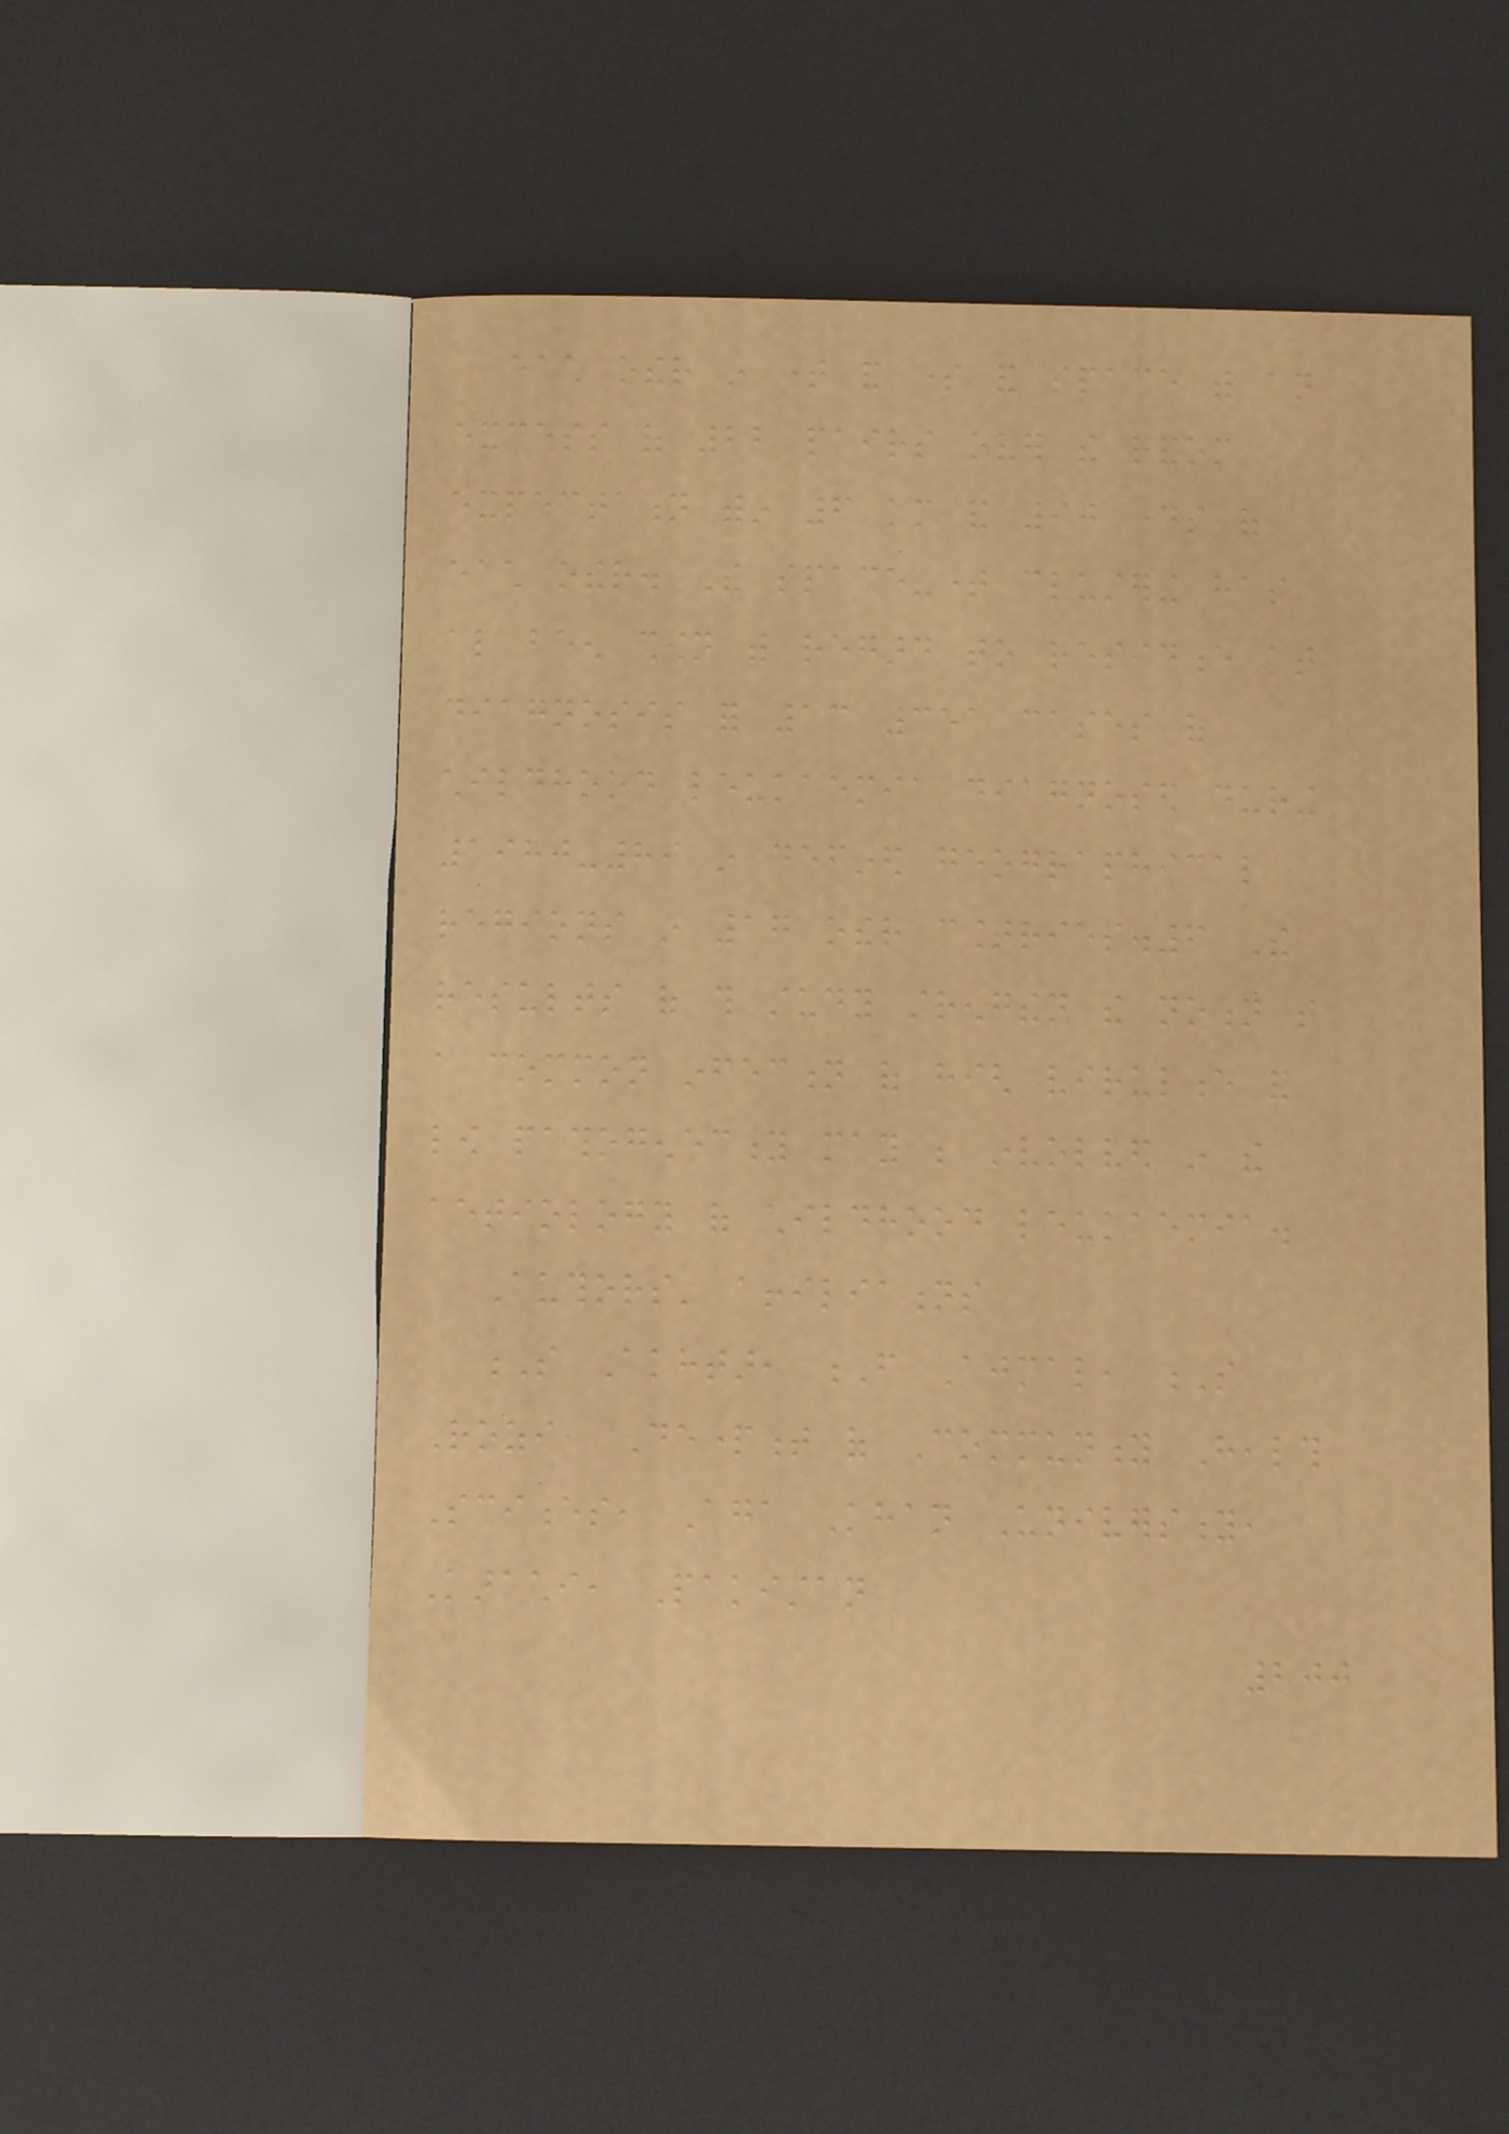each other in time and time and space with an
excess of 22 pairs over the random
expectation within 6 km and 90 days of
each other. The space-time clustering has
also been shown with regard to residence at
diagnosis for 13 351 cases of
childhood leukaemia diagnosed during
1980-89 in defined geographical
regions in 17 other countries.6 The
results of this study strengthen the notion that
a common infection of high virulence and
low pathogenecity may be involved in the
aetiology of childhood leukaemia.
Authors' affiliations
S Akhtar, F Ajmal, S
Rozi, Department of Community Health
Sciences, Aga Khan University,
Karachi, Pakistan
200
